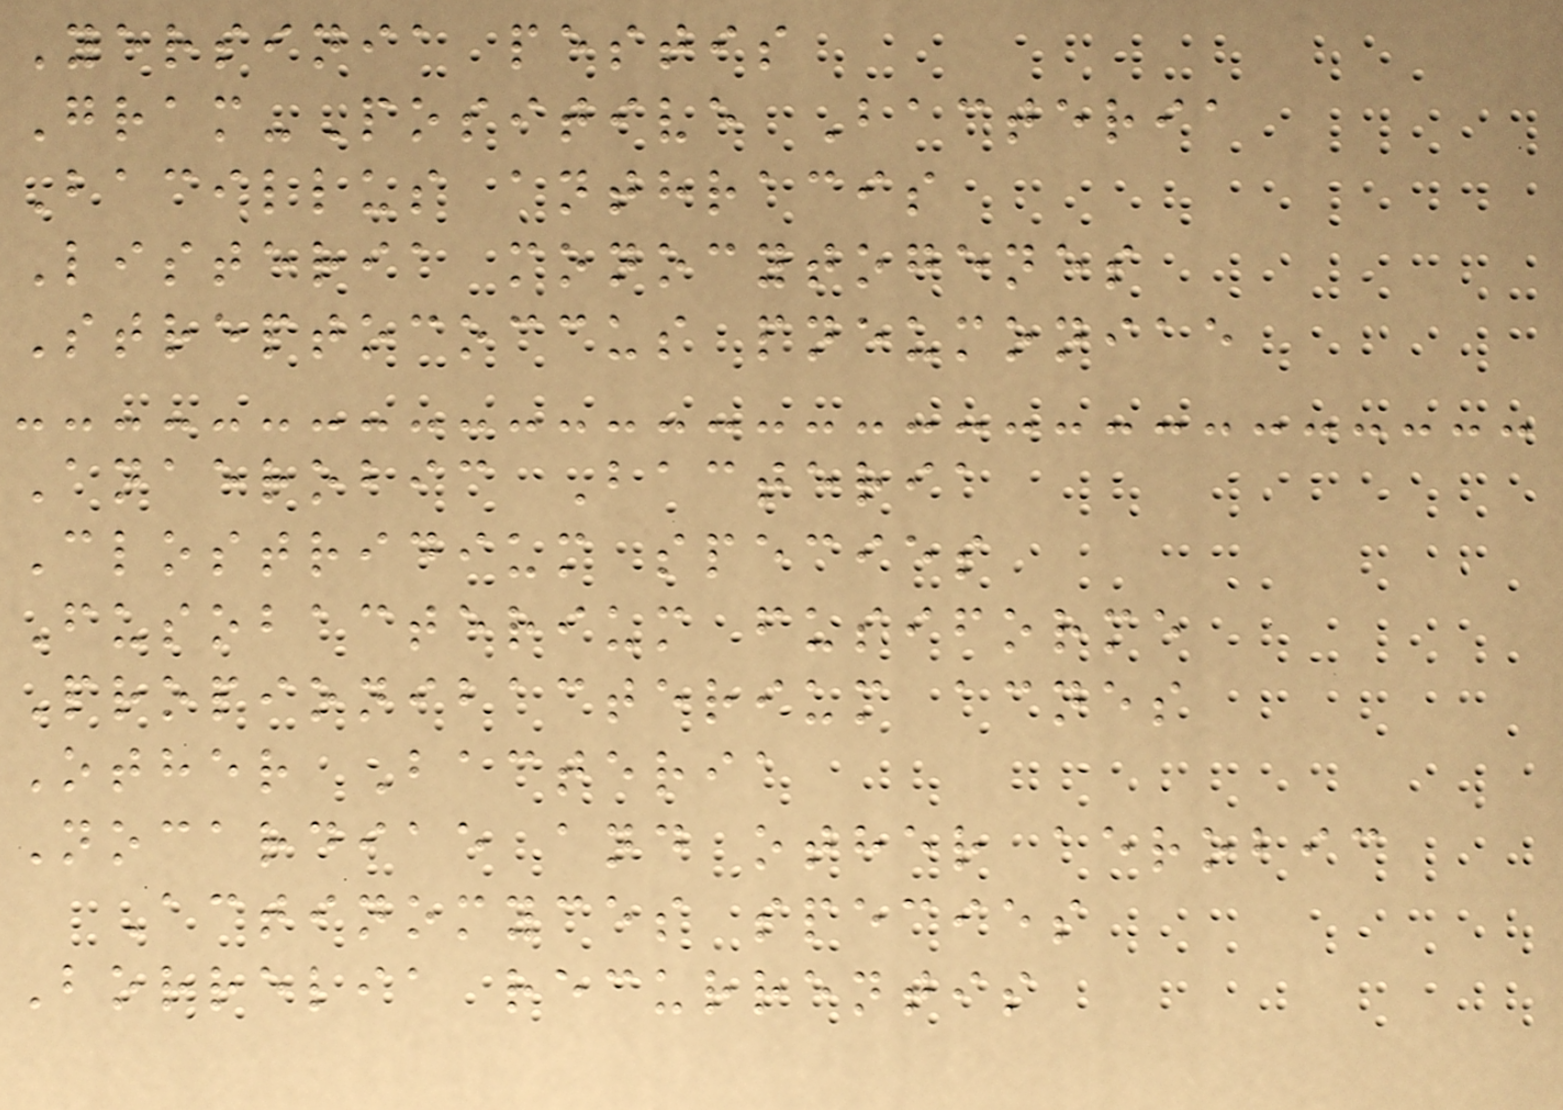Yersinia pestis
Gram-Positive Bacteria
Bacillus anthracis
Listeria monocytogenes
Streptococcus pneumoniae
Anaerobic Bacteria
Clostridium species
Fusobacterium fusiforme
Propionibacterium acnes
Other Bacteria
Nocardiae and other aerobic
Actinomyces species
Borrelia recurrentis
